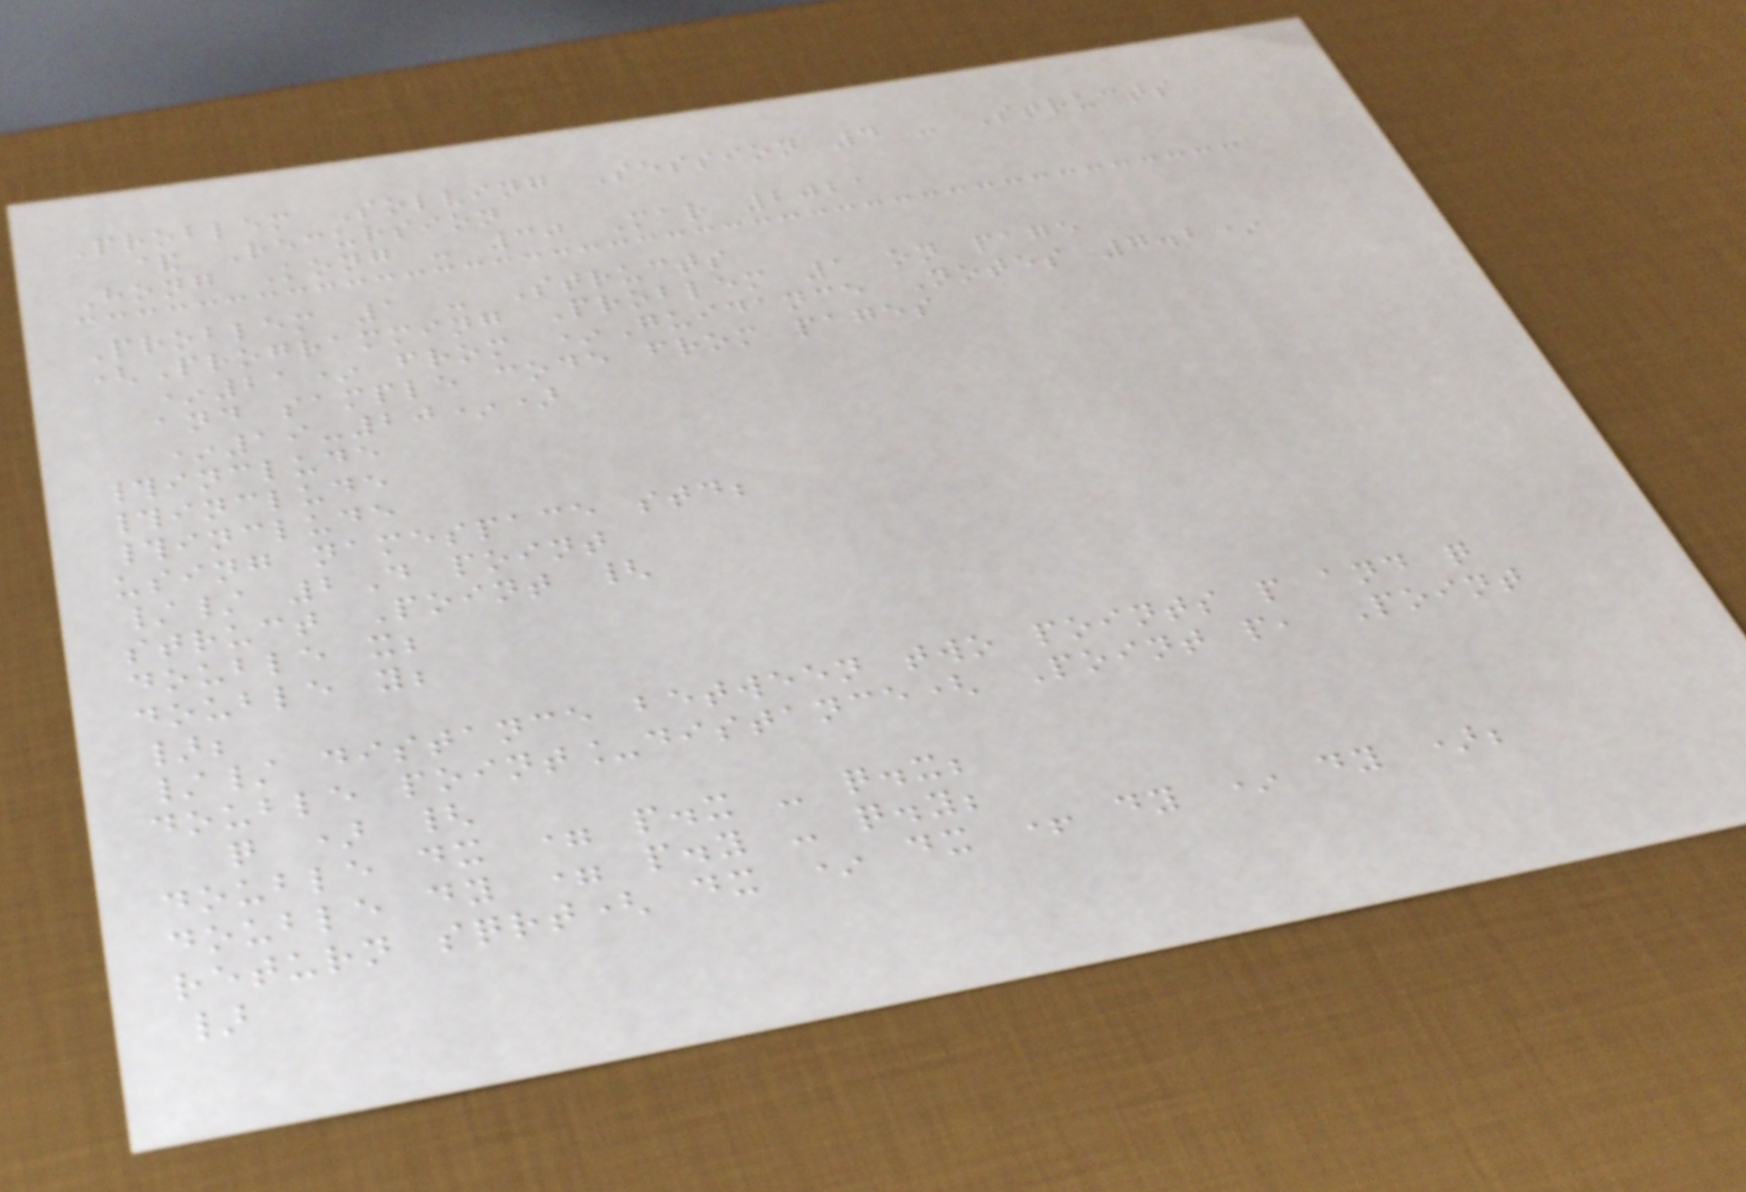Problem Solving Session 4 - Structs
& Recursion
Hong Kong - 30 Mar 2021
Problem 1 - Structs
(Programming Problem 1 on page
*21* from *Guidance Notes 7.2*
and sample code from pages
*19-20*)
#include
#include
#include
using namespace std;
// 2D point
struct Point {
double x;
double y;
};
// distance between two points p and q
double point_distance( Point p, Point
q ) {
double dx = p.x - q.x;
double dy = p.y - q.y;
return sqrt( dx * dx + dy * dy );
}
